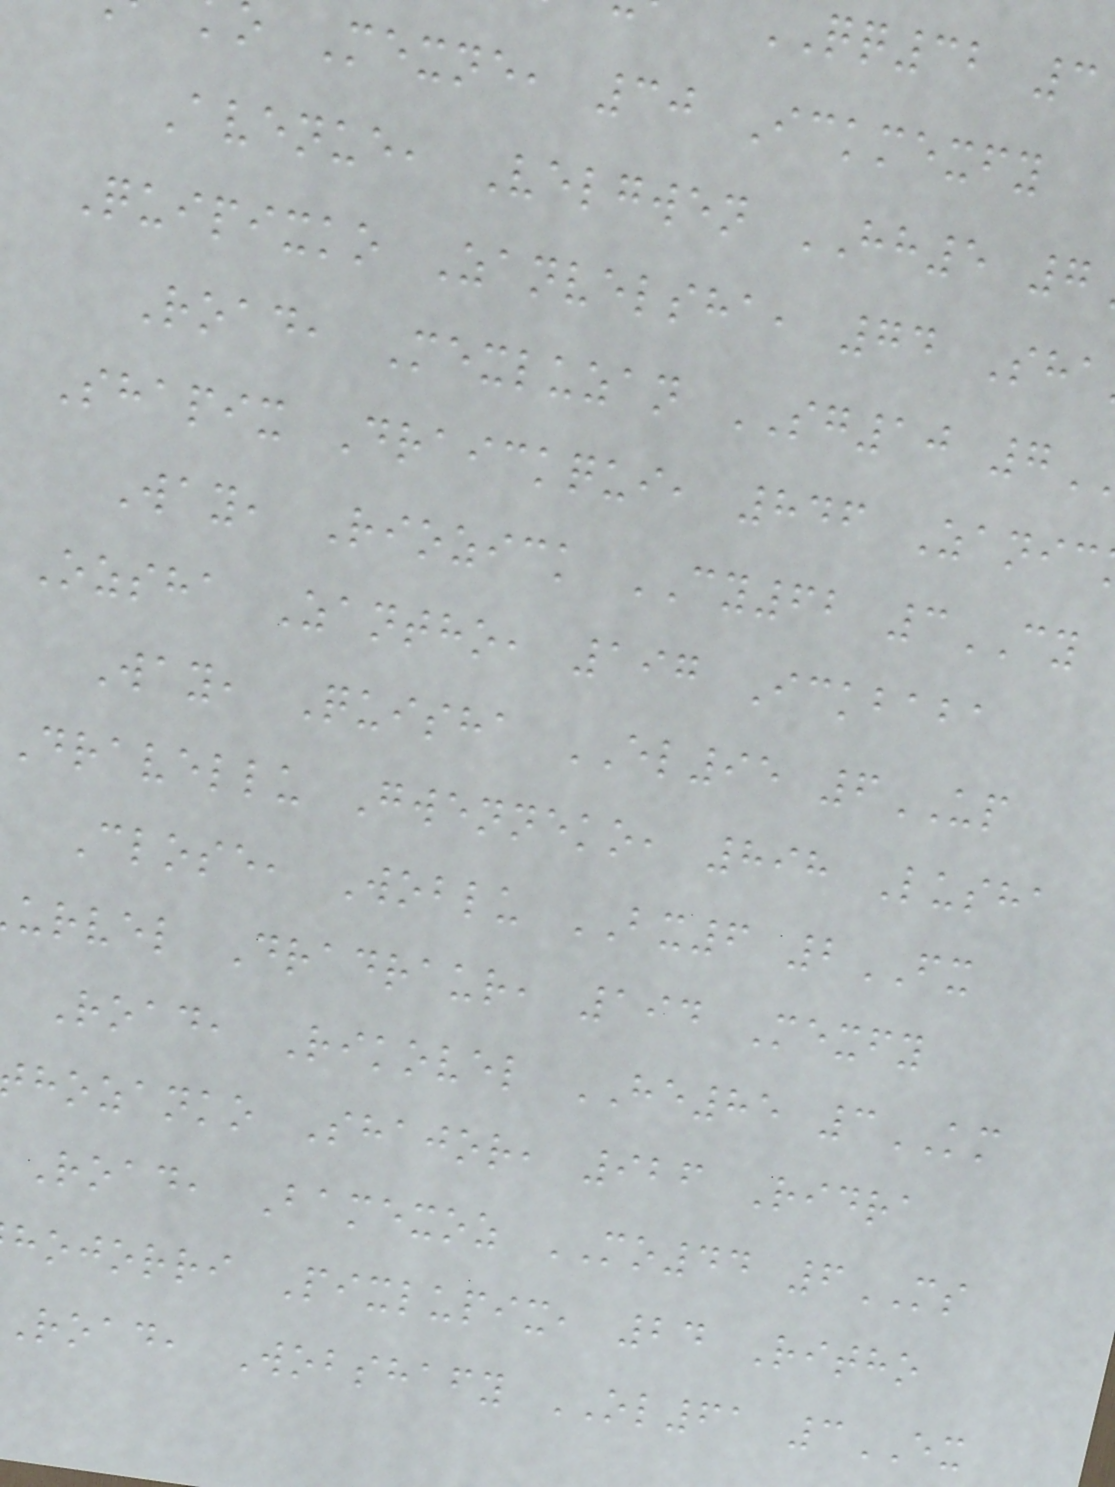qq32 3
Mexne, 30 Ickmexfy
Avenue, Velgwen HH5 7
Quipixko Zanvelsha, 74 Sha
Road, Mexluzan SG10 7
Shapix Draickqui, 846 Zanic
Way, Riozick CY62 3CY
Ozsha Zantho, 197 Ickbaba
Way, Quisha EL95 6UP
Dravellu Gwenneko, 898 Lusha
Close, Woblu BX6 2FX
urvel Dradraur, 194 Mexfy
Road, Rikovel HE85 3KM
hozanko Shajor, 926 Ridra
Road, Bamexoz MO44 6MS
hojorri Pixlupix, 24 Ritho
Road, Wobshafy OL61 3EX
